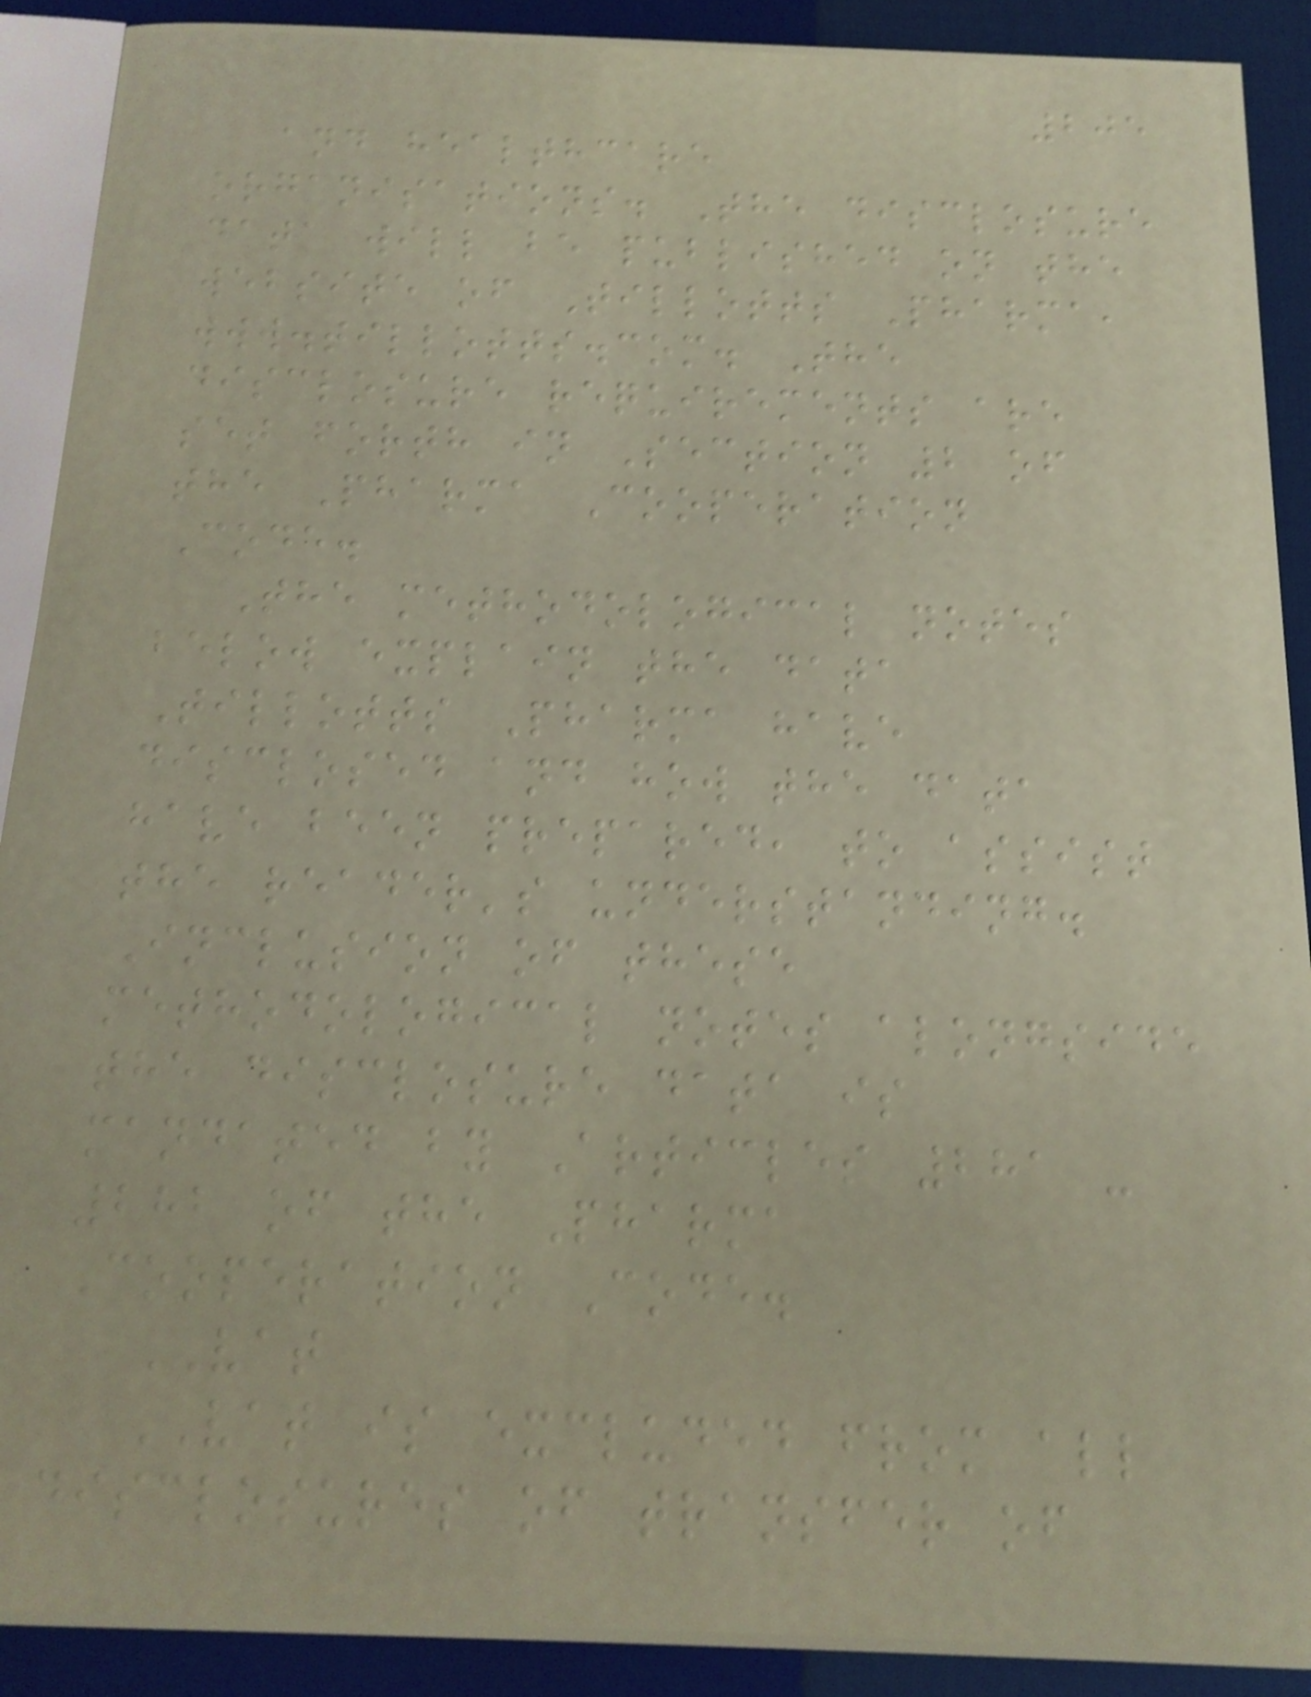205
and healthcare
organisations. The disclosure
data will be published on the
website of Tillotts Pharma,
www.tillotts.com. The
disclosure requirements are
set forth in Section 2 of
the Pharma Cooperation
Code.
The methodological notes
below explain the data
Tillotts Pharma have
disclosed and how the data
have been prepared, to assist
the reader's understanding.
Inclusion of these
methodological notes alongside
the disclosure data is
mandated by Articles 281 -
282 of the Pharma
Cooperation Code.
VAT
VAT is excluded from all
disclosures of transfer of
